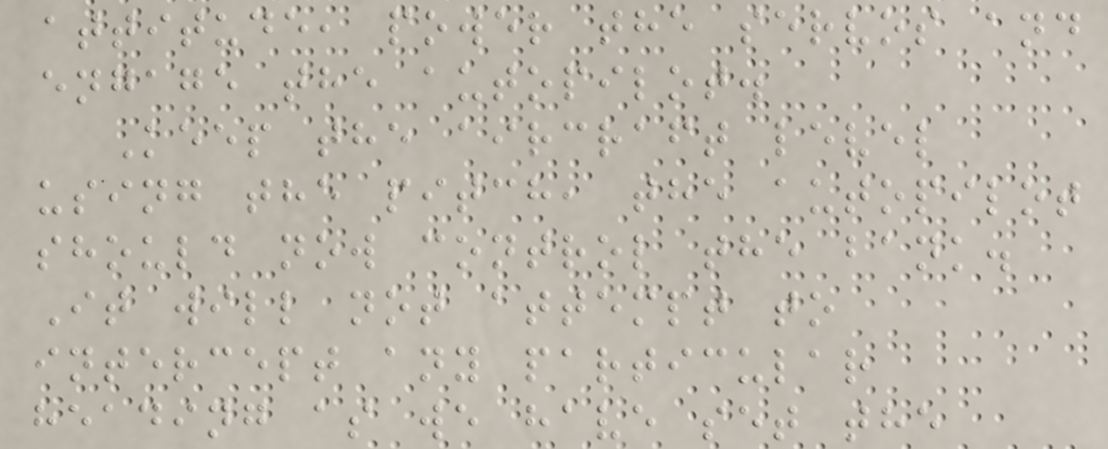attitude, power the servos and
engage the autopilot.
Keep the aircraft level
using the pitch, the autopilot
should now control the bank.
It will not attempt to
intercept any particular
heading as we have set the
